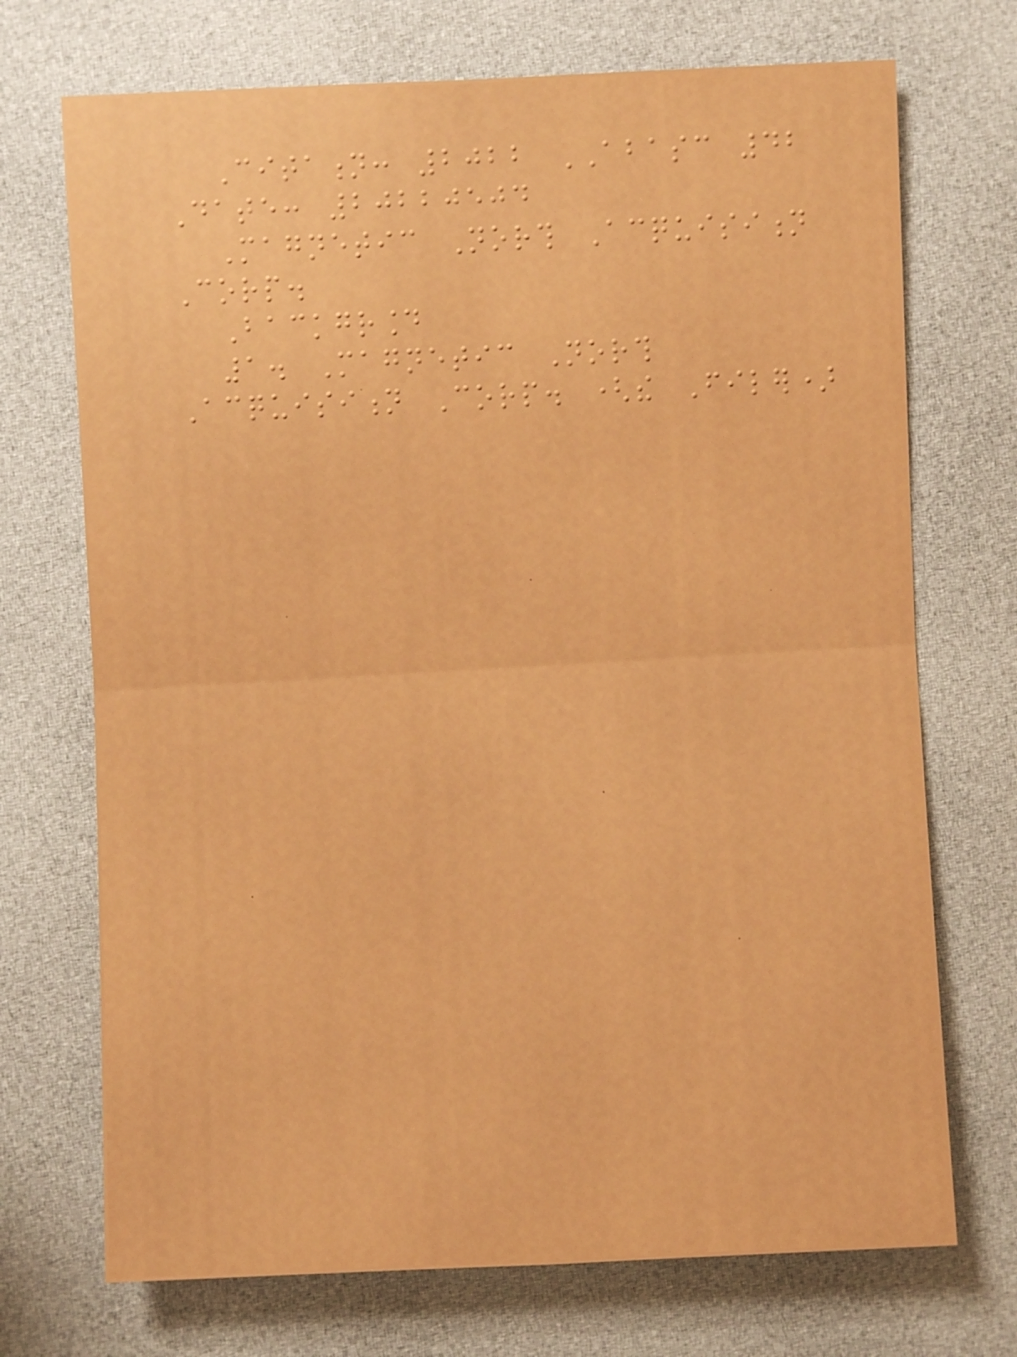Citation: 2022 ABASC 42
Date: 20220504
Magnetic North Acquisition
Corp.
Background
1. Magnetic North
Acquisition Corp. (the Filer)
